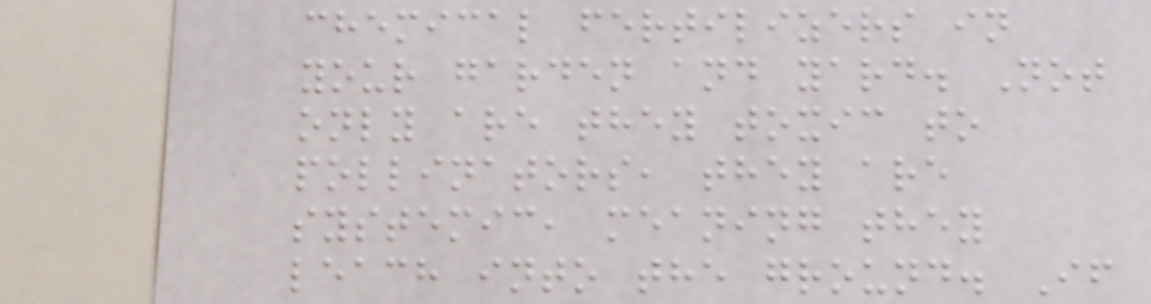chemical fertilizers in
your garden and yard. Not
only are they toxic to
pollinators, they are
systemic, meaning they
leach into the ground. If
